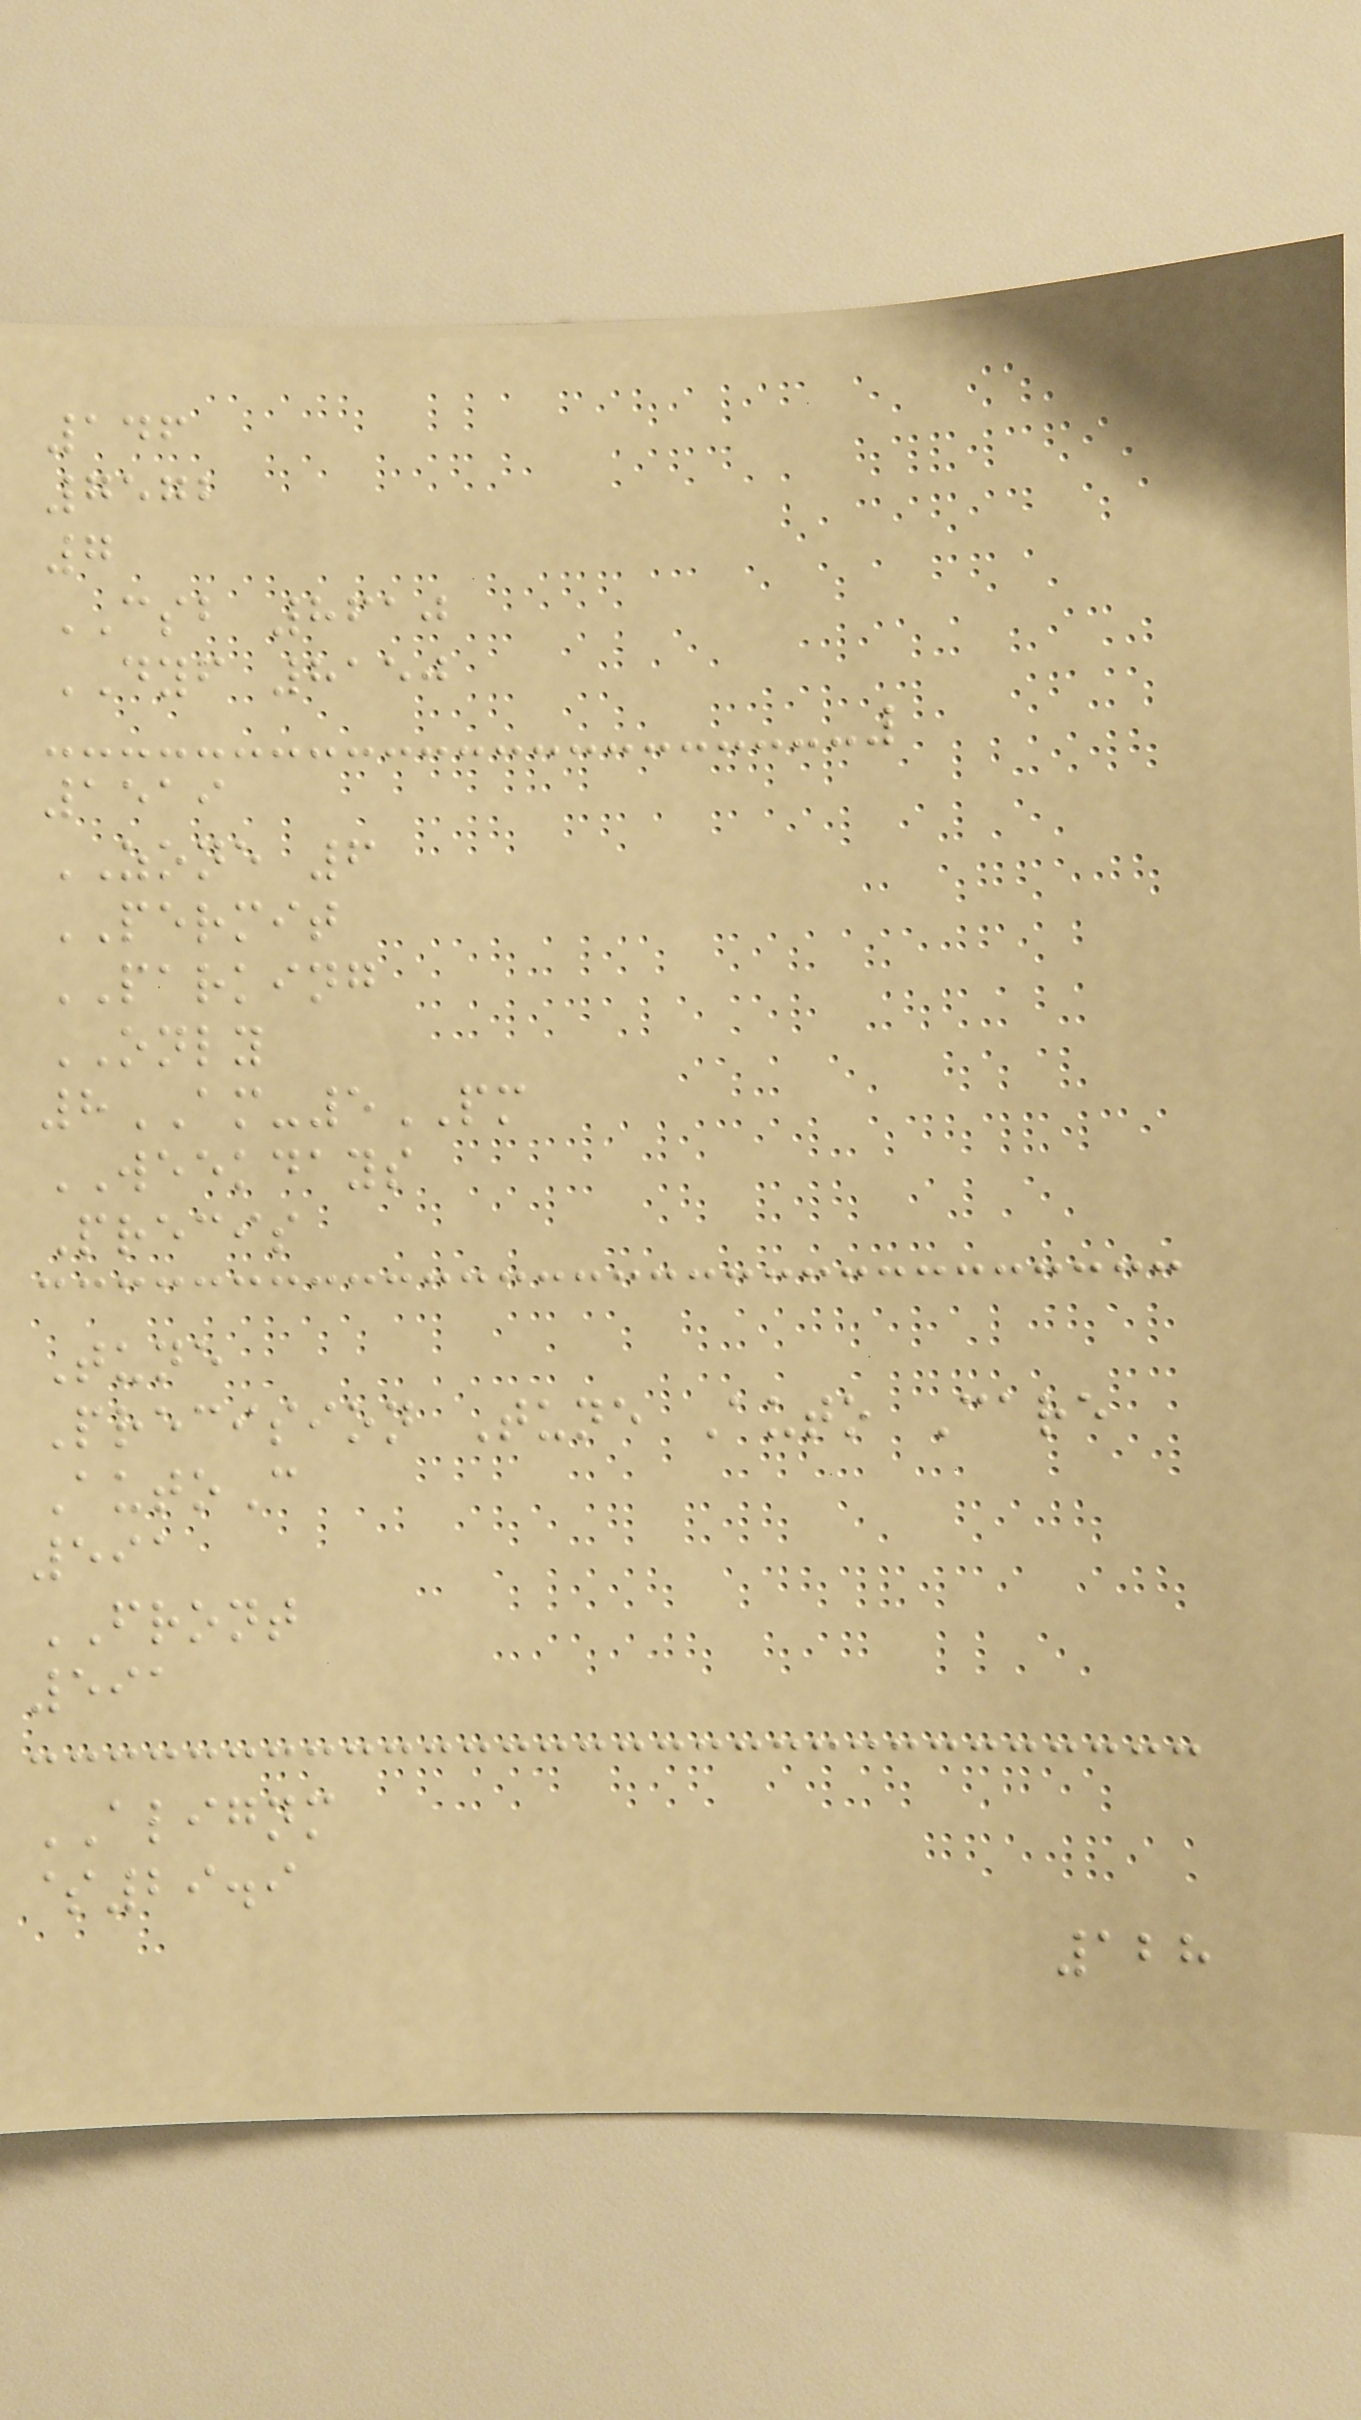146
7572
7
CSB 8610
DYF 8150
1519
ZONE 6
PERMIT
PARKING
ONLY
8AM-5PM
WEEKDAYS
Precis
Tune
Precision Tune Auto Care
AutoC
591
FRONT
591
ALIGNM
$29.9
128
